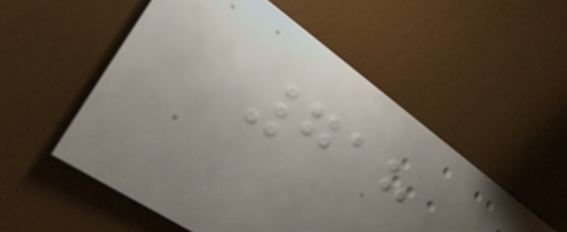718
